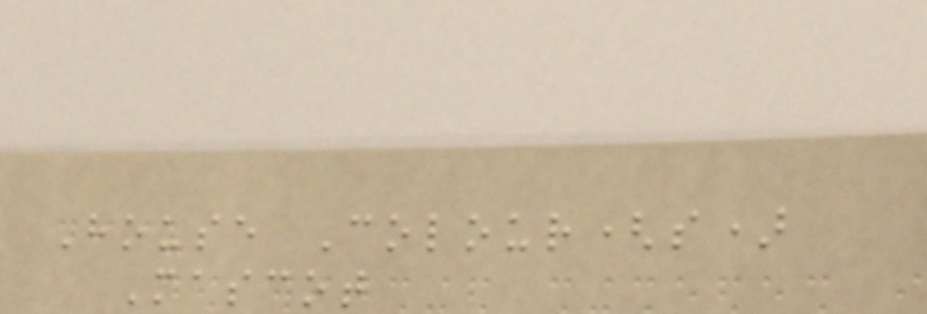House Colour(s)
Mascot
